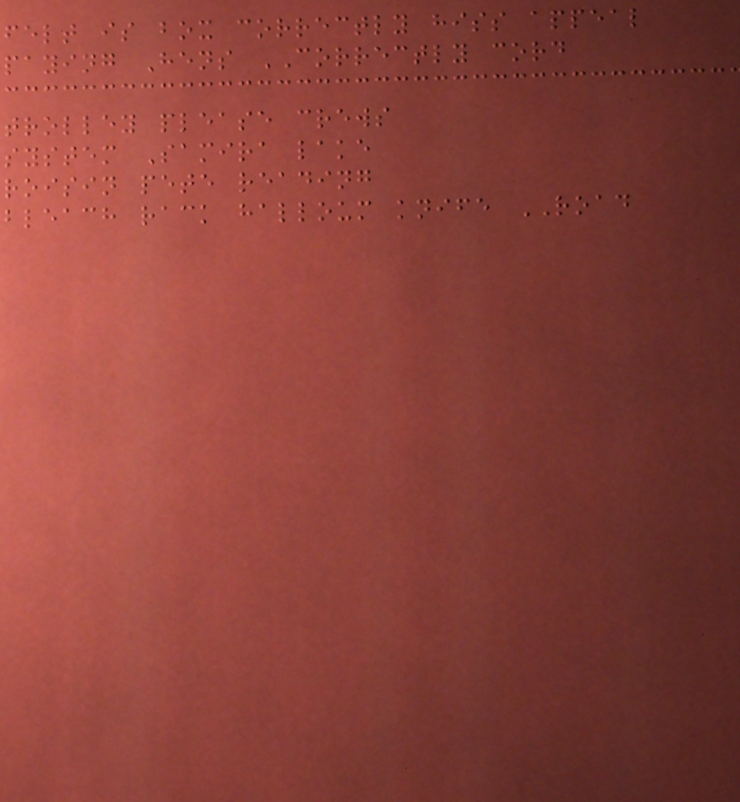felt is box correctly hiss appeal
paying Hens CORRECTLY cord
trolley please crews
system Samira lake
roisin pete reading
bleach rack halloum knife ROAD
